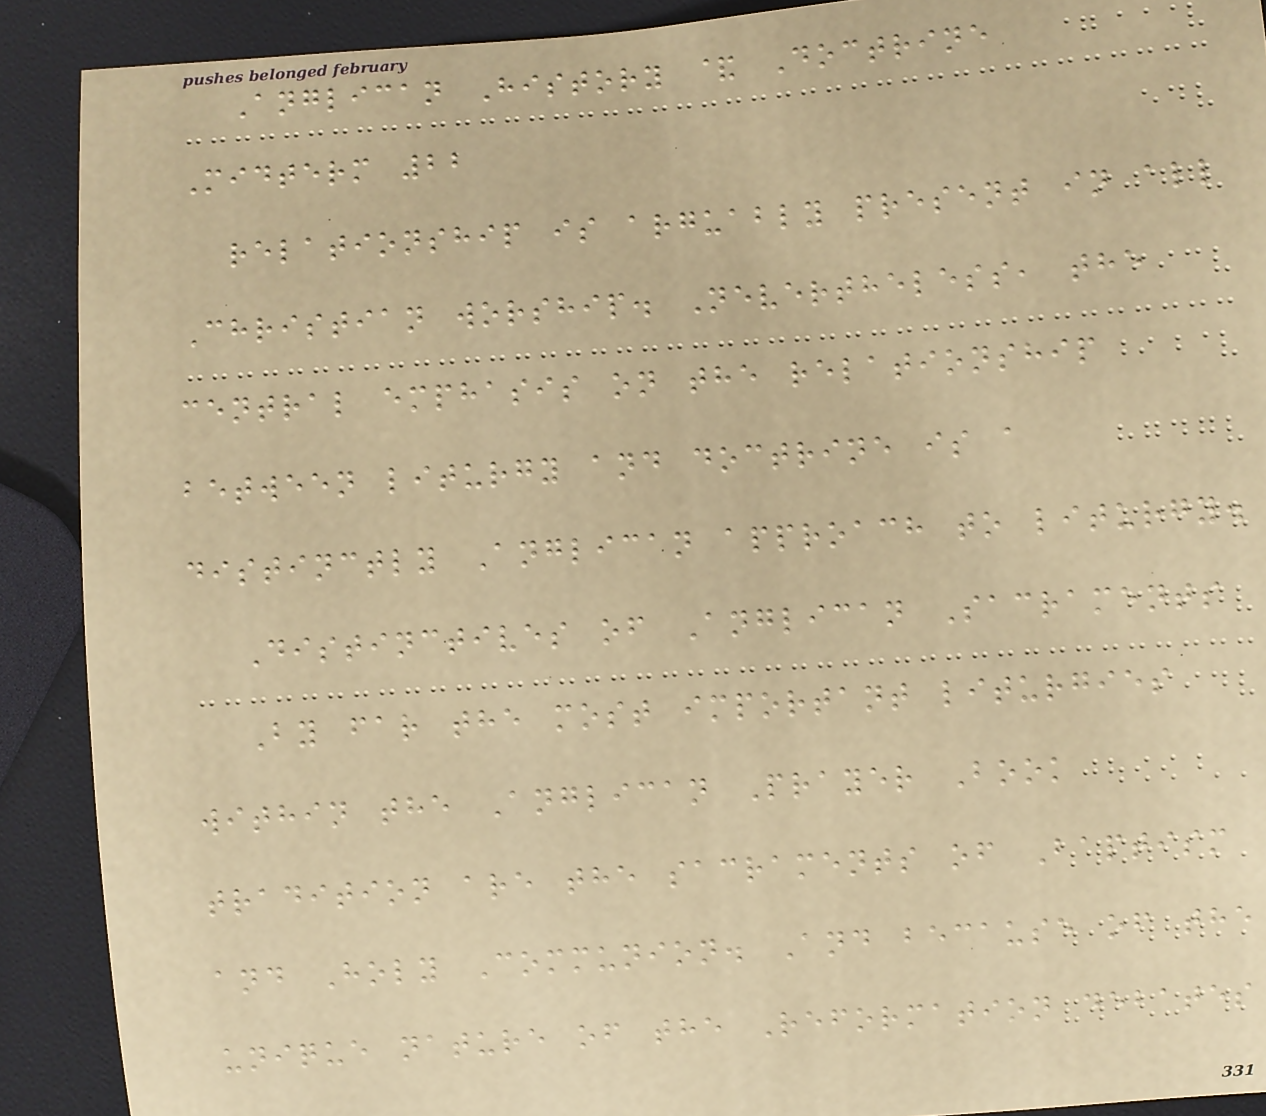Anglican History & Doctrine
Midterm 22
relationship is arguably present in all
Christian worship. Nevertheless, the
central emphasis on the relationship
between liturgy and doctrine is a
distinctly Anglican approach to liturgy.
Distinctives of Anglican Sacraments
By far the most important liturgies
within the Anglican Prayer Book
tradition are the sacraments of Baptism
and Holy Communion. And because of the
unique nature of the Reformation debates
